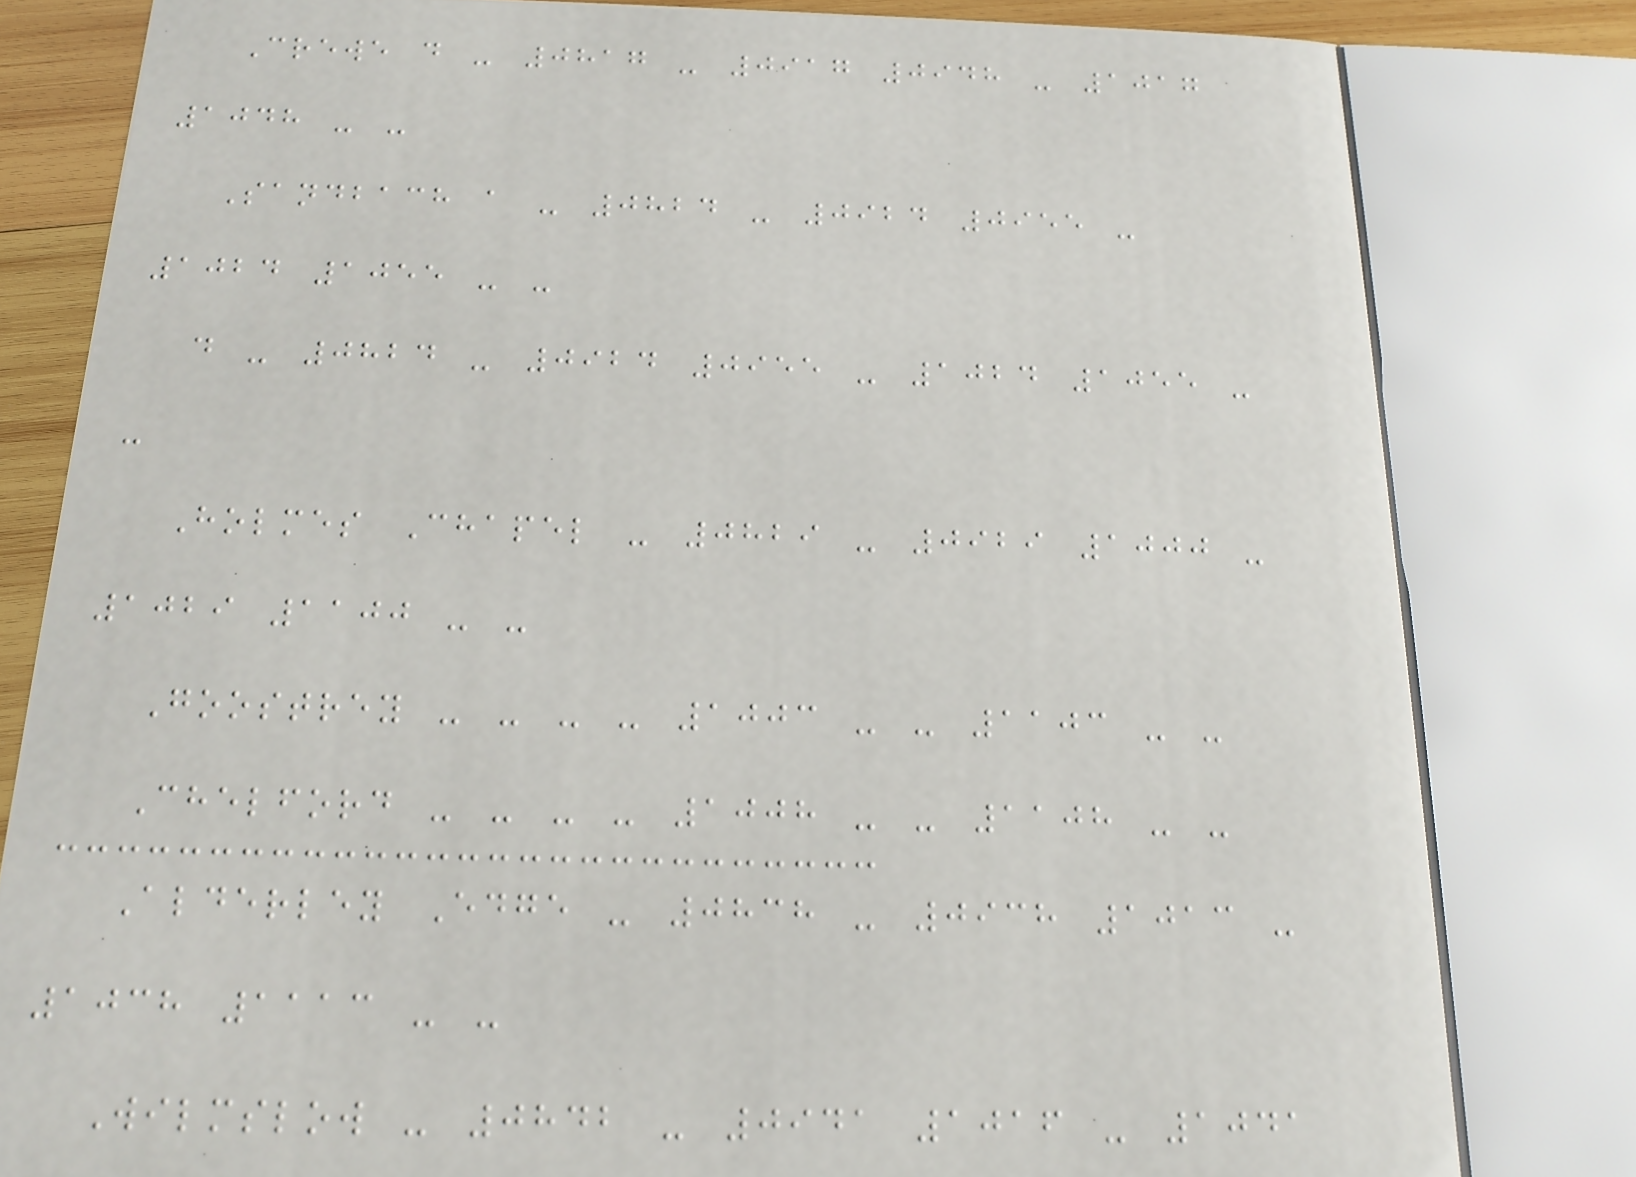Crewe d - 0817 - 0917 0948 - 1017
1048 - -
Sandbach a - 0824 - 0924 0955 -
1024 1055 - -
d - 0824 - 0924 0955 - 1024 1055 -
-
Holmes Chapel - 0829 - 0929 1000 -
1029 1100 - -
Goostrey - - - - 1003 - - 1103 - -
Chelford - - - - 1008 - - 1108 - -
Alderley Edge - 0838 - 0938 1013 -
1038 1113 - -
Wilmslow - 0842 - 0941 1016 - 1041
